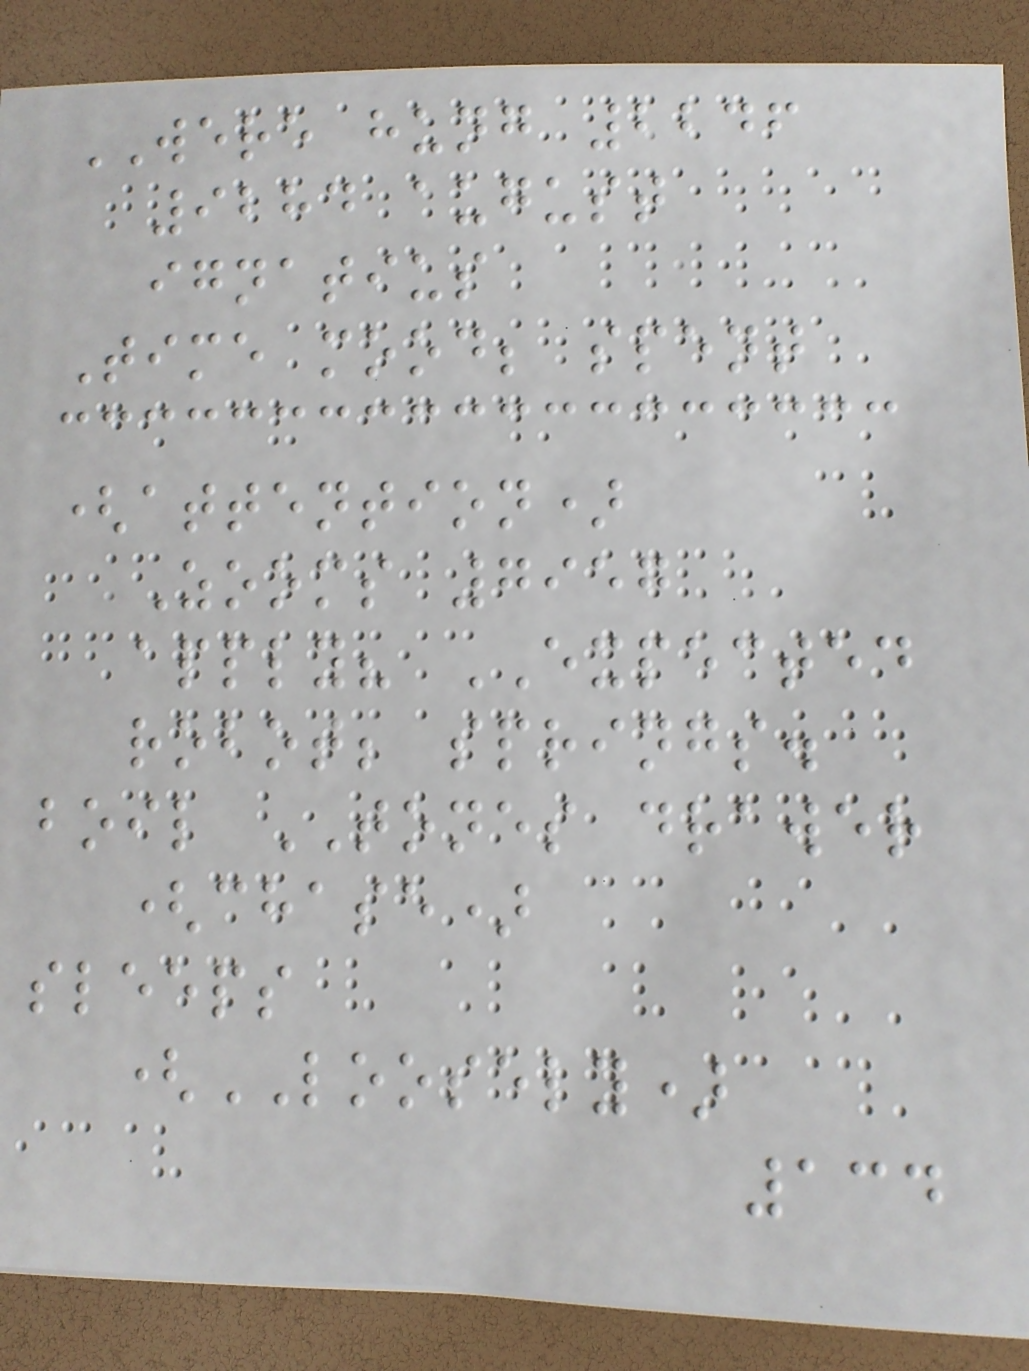WERE hung 2246
9284 august
ignatius
Time mood; spent
(attention)
Zooms 7957
apply? EXPECTED
robot; springs.
boil TONES drawer
(chase)
sleeps
(LOOSELY)
134
